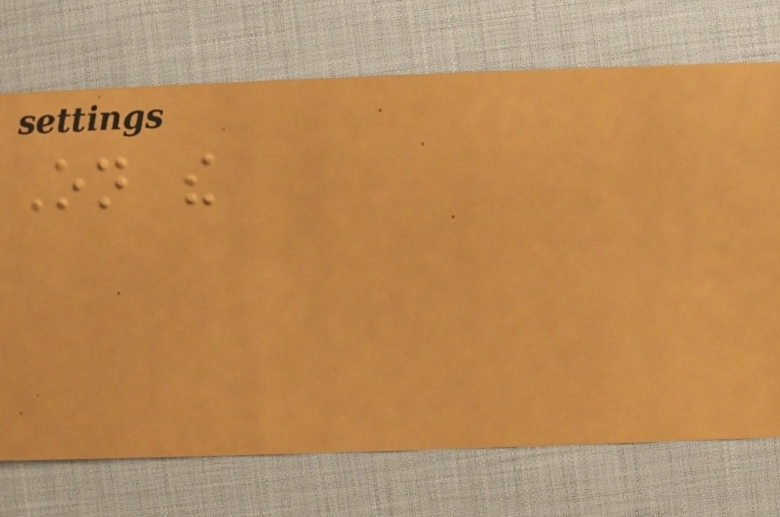On the
